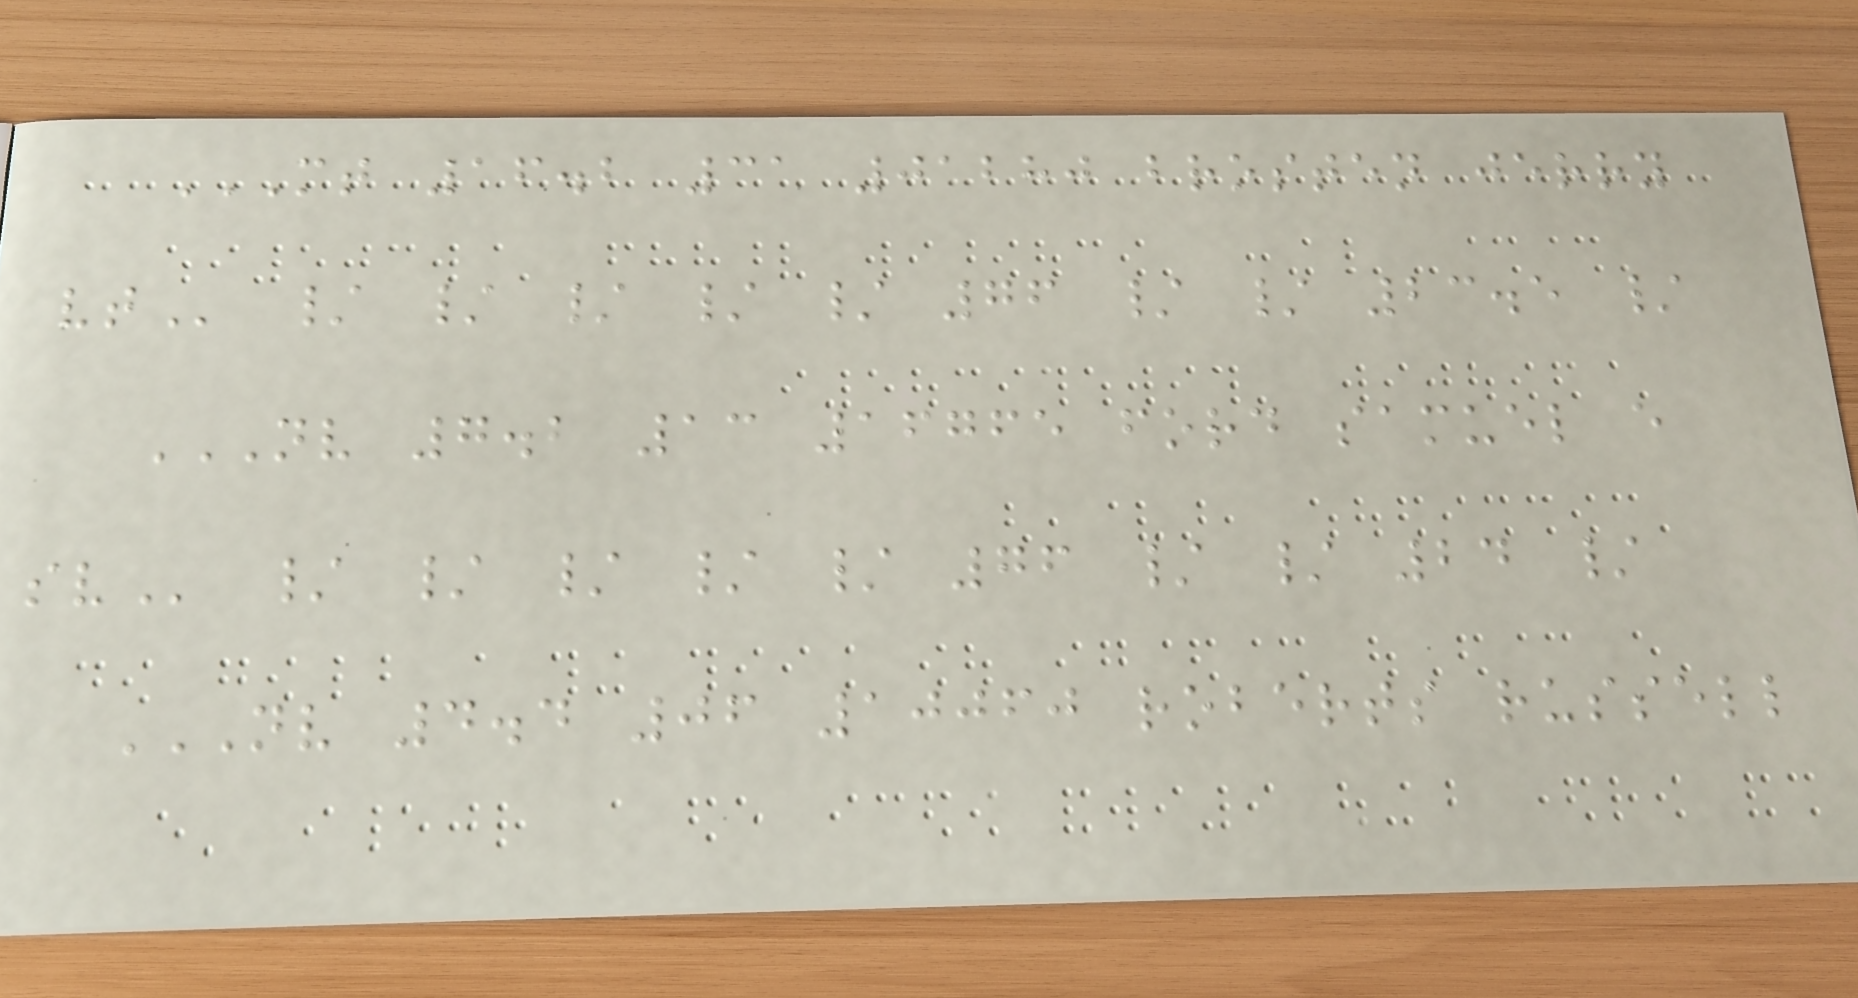MT 16.2 31 01280 BROSTEN JERRY
VT / / / / / 76 / / 23.5 /
NV 7.2 13 16765 FORD SAMUEL E
SV / / / / / 76 / / 24 /
NV 4.4 06 10060 ROBERTS RUSSELL
